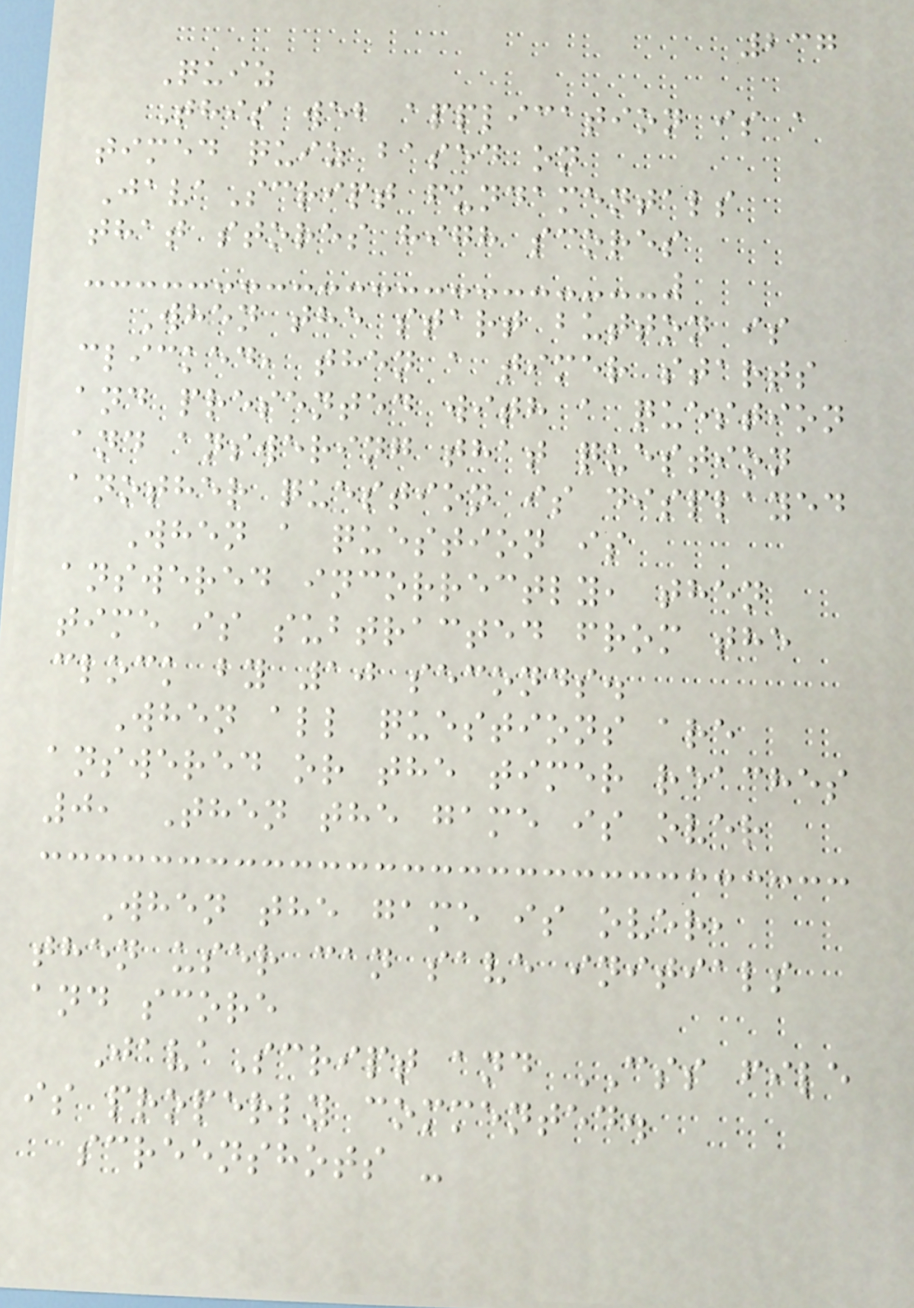237
Quiz
This web application is a
timed quiz based on
JavaScript fundamentals
that stores high scores
When the start button is
clicked, then a timer starts
and presented with a question
and answering that question
another question is displayed
When a question is
answered incorrectly, then
time is subtracted from the
clock by 10 seconds.
When all questions are
answered or the timer reaches
0, Then the game is over
When the game is over,
then user can save initials
and score
JavaScript and CSS file
is properly commented.
screenshots -
